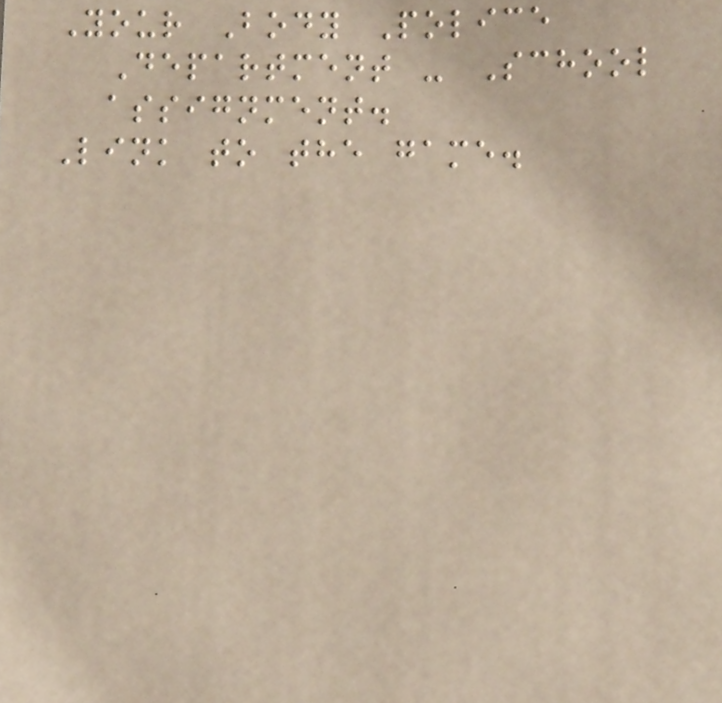Your Body Police
Department - School
assignment.
Link to the game.
